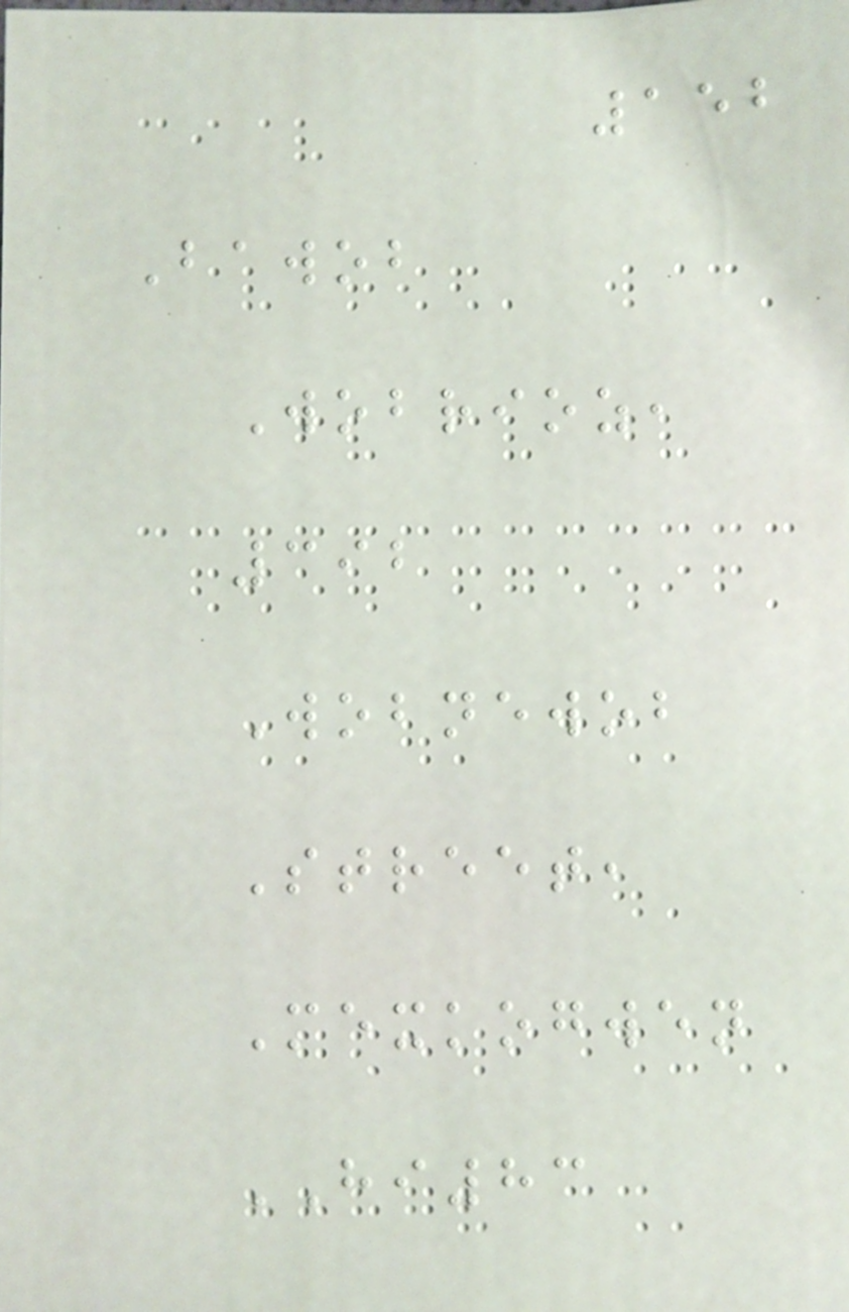152
Bawob
Wobrioz,
392
Wobnewob
Street,
Mexkogwen
HI83
